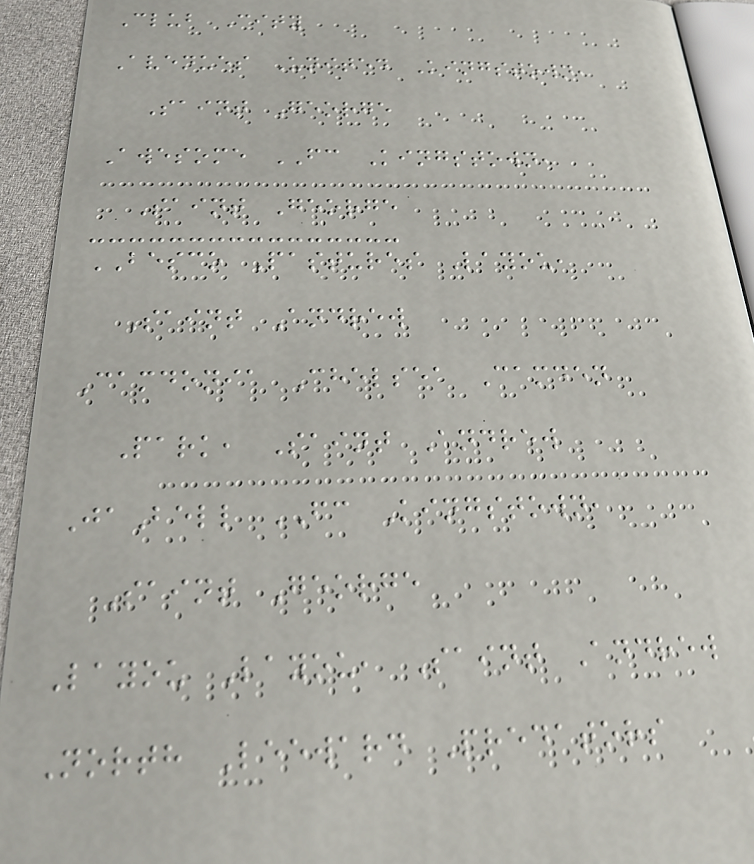Club City
Avenues United Kingstown,
Saint George
Awesome FC Kingstown,
Saint George
BESCO Pastures Layou,
Saint Andrew
Camdonia Chelsea Camden
Park, Saint Andrew
JaBell FC Kingstown,
Saint George
Layou Layou, Saint Andrew
North Leeward Predators
